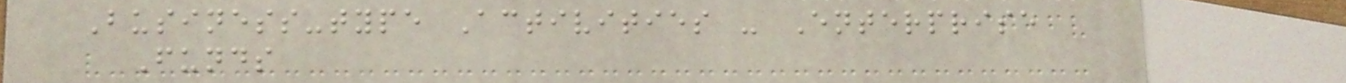Business-type Activities - Enterprise
Funds
